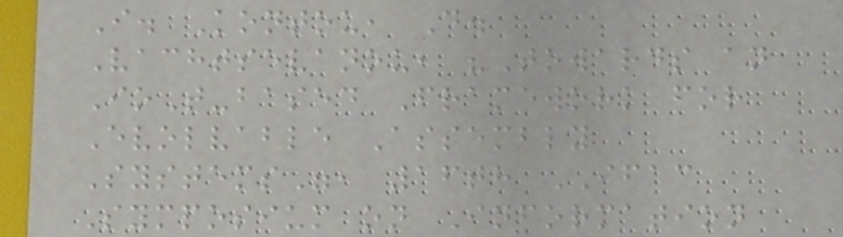I. Kontou, D.
Vachtsevanou, "Towards an
IoT-based Framework for
Evolvable Assembly
Systems", 16th IFAC
Symposium on Information
